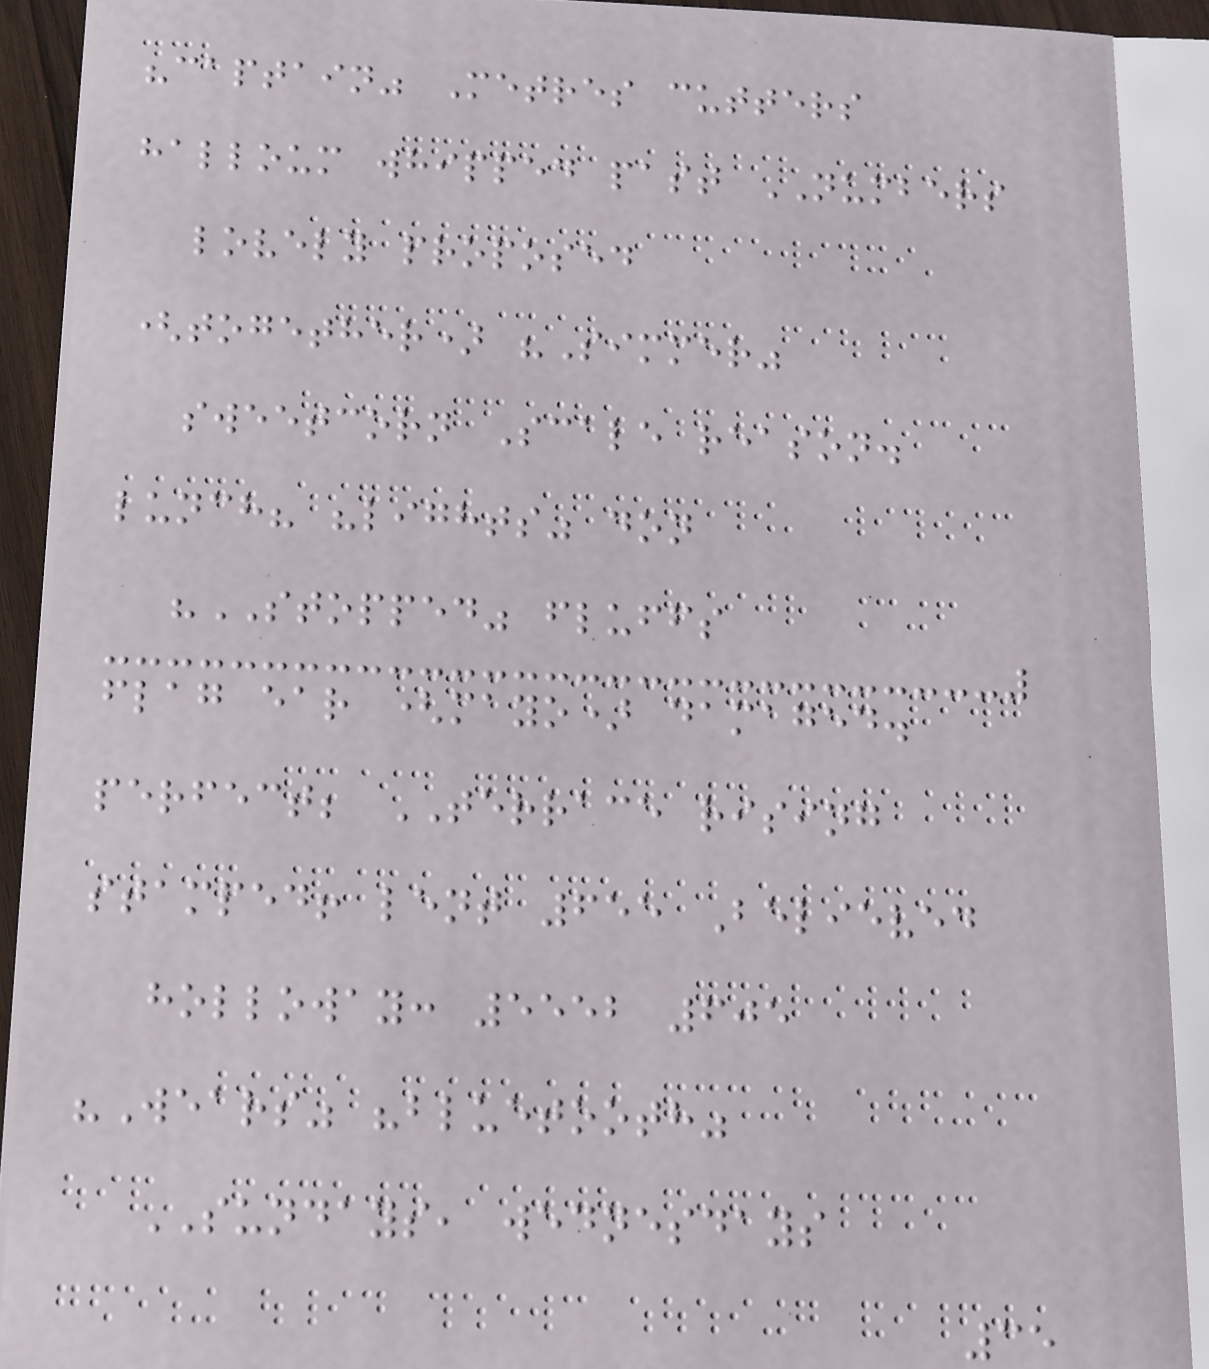"captain" Metres cutters
halloum whipped past NUMBERS
lovely proposed
(together) "Simmer"
sweetcorn Scale reason.
lunch? "lights" don
"STOPPED" fluffs
flag ear (mayo) damaged.
perfect; TERRACE rising
stamped! lent 655 Believed
holloway: 5552 605
"Wears" "bluetooth"
SUNDAYS, wednesdays
35
